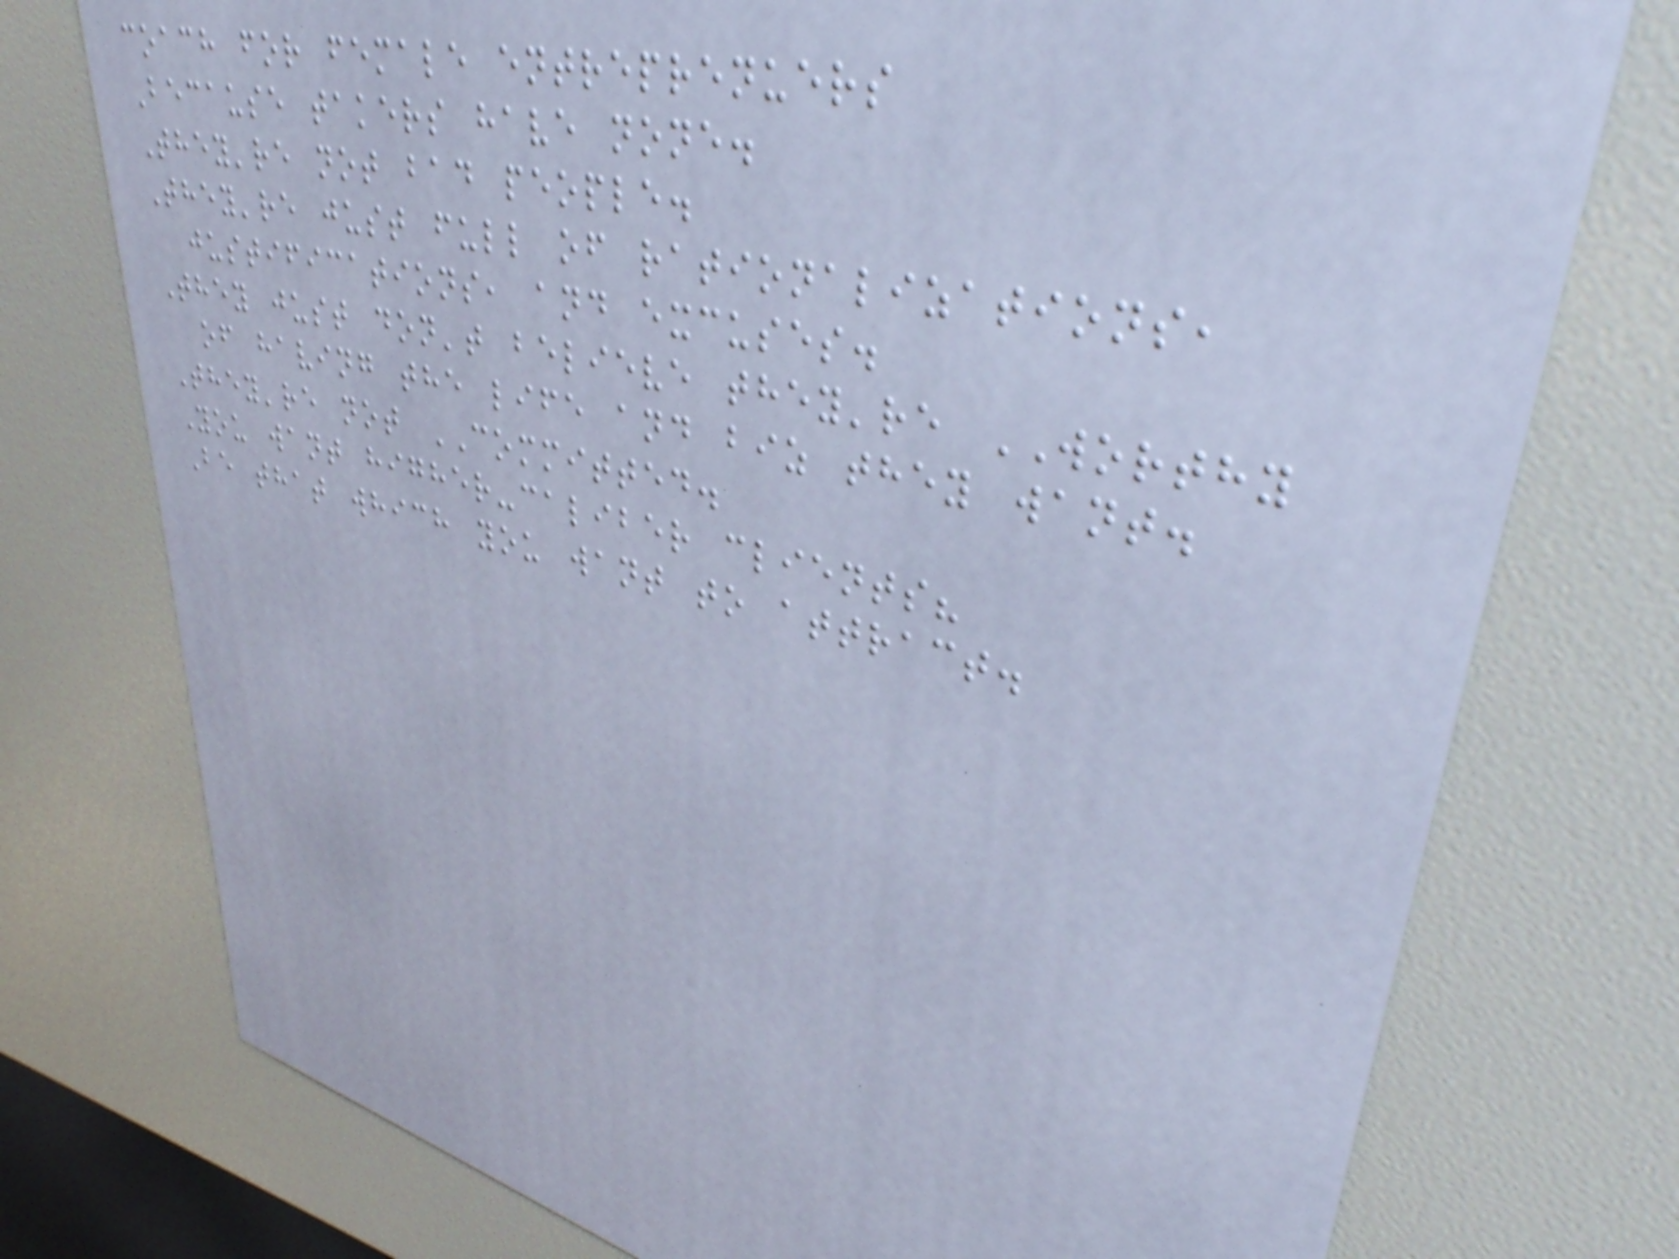coach for female entreprenuers
Because takers have none.
They're not bad people.
They're just full of rationalizations,
justifications, and excuses.
They just don't believe they're WORTHY
of having the life and biz they want.
They're not COMMITTED.
You want higher-caliber clients?
Be that which you want to attract.
